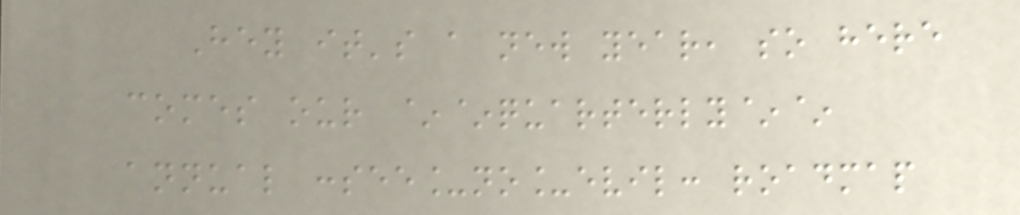Hey it's a new year, so here
comes our ~~quarterly~~
annual :see_no_evil: roadmap
